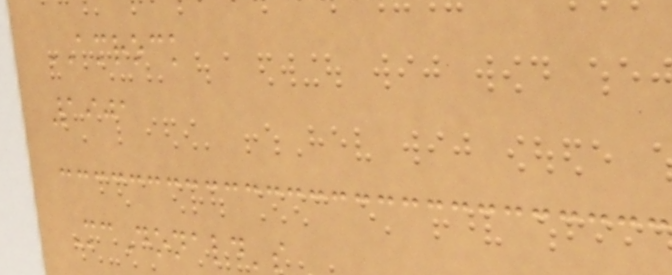AMROCK
1901
McDonald's
